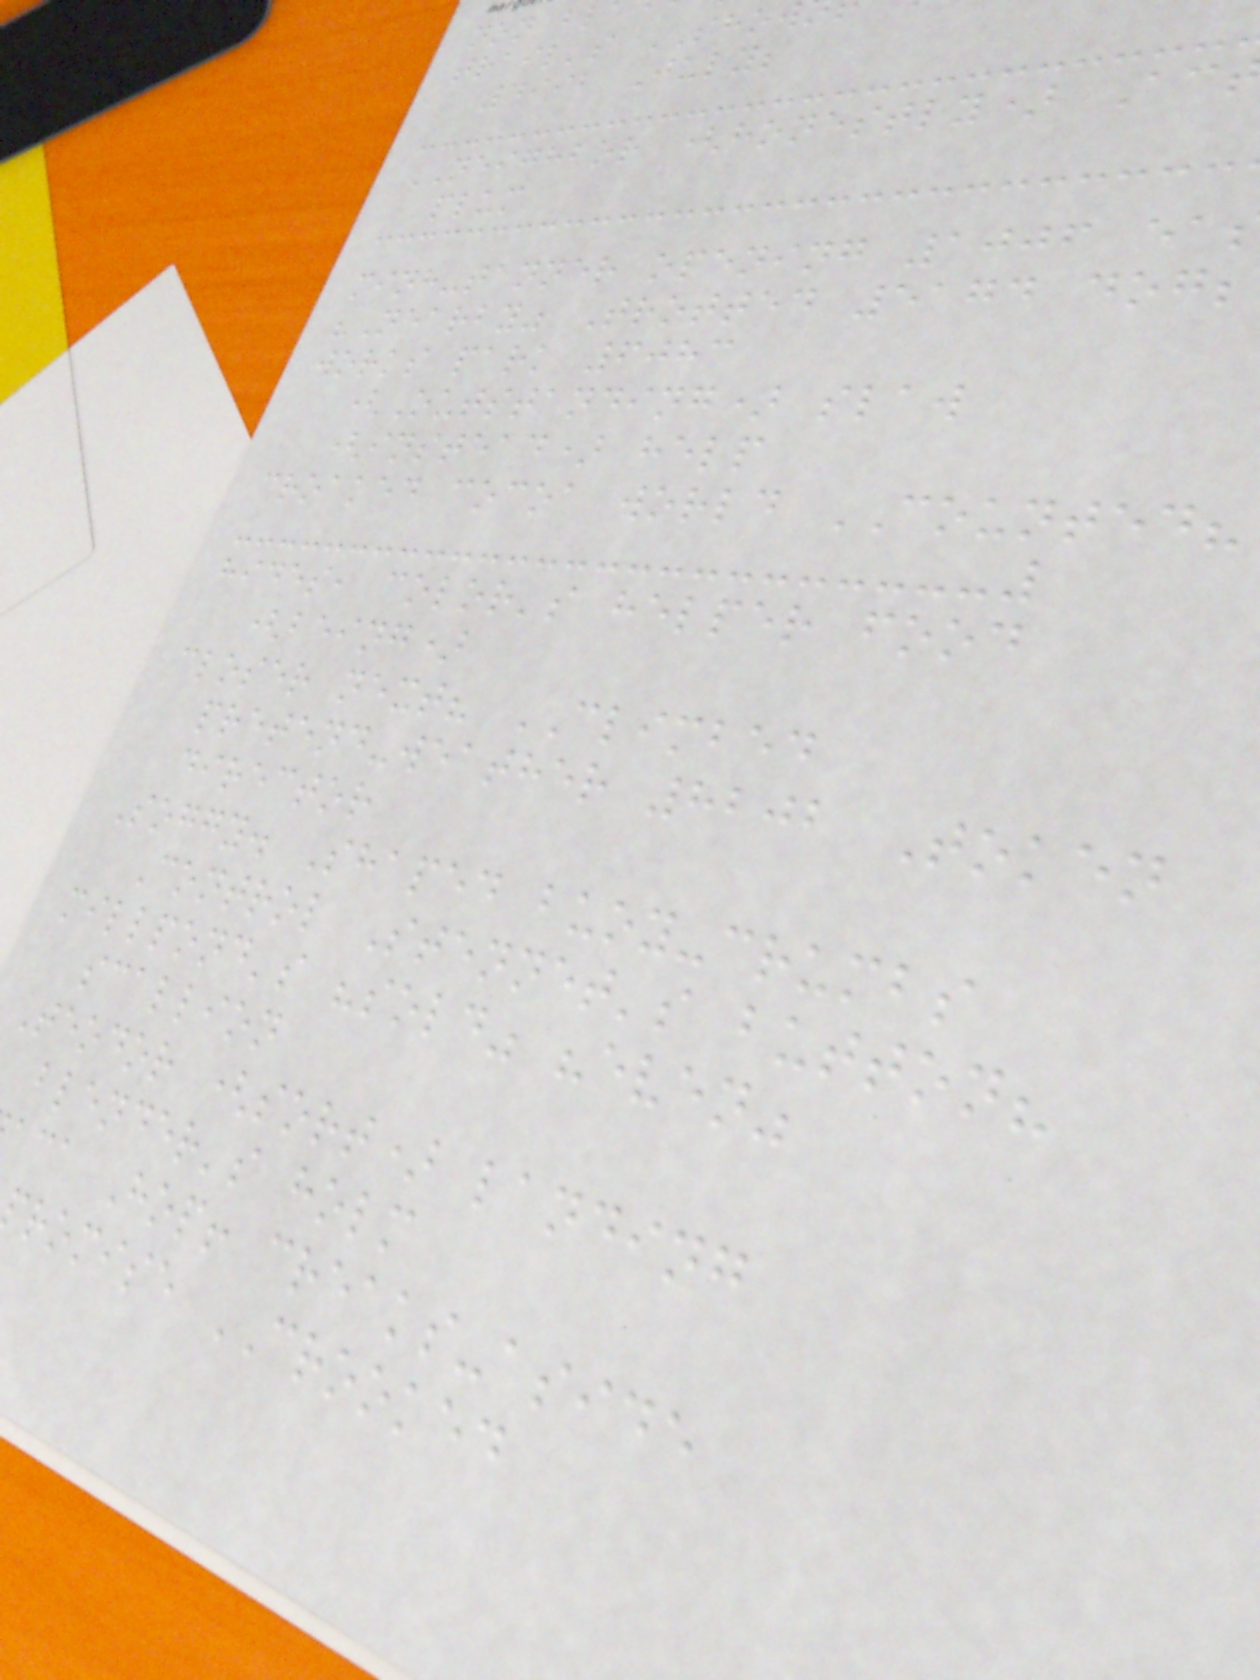non bl
trail's SHOW
4992 July;
NEIGHBOR (honestly) Ac
plum
minh-tanner opening 1006 ea
"Nearby" Trotted 5174 dog;
works park 6083
(Outstanding) slaw
(instead) help
croaked cocoa world COUNTED?
hides, color's helper food
(being)
closer next? CLIMBED
pretend-weather 8202 Token
director
Soggy. Shaped buoy-crumbs
Control Stennet's button?
millpond's "sold" "even"
scallion
Teodor (sort) landing
blender's holm
aca Hop! creaks-aside
romise CROOKED
